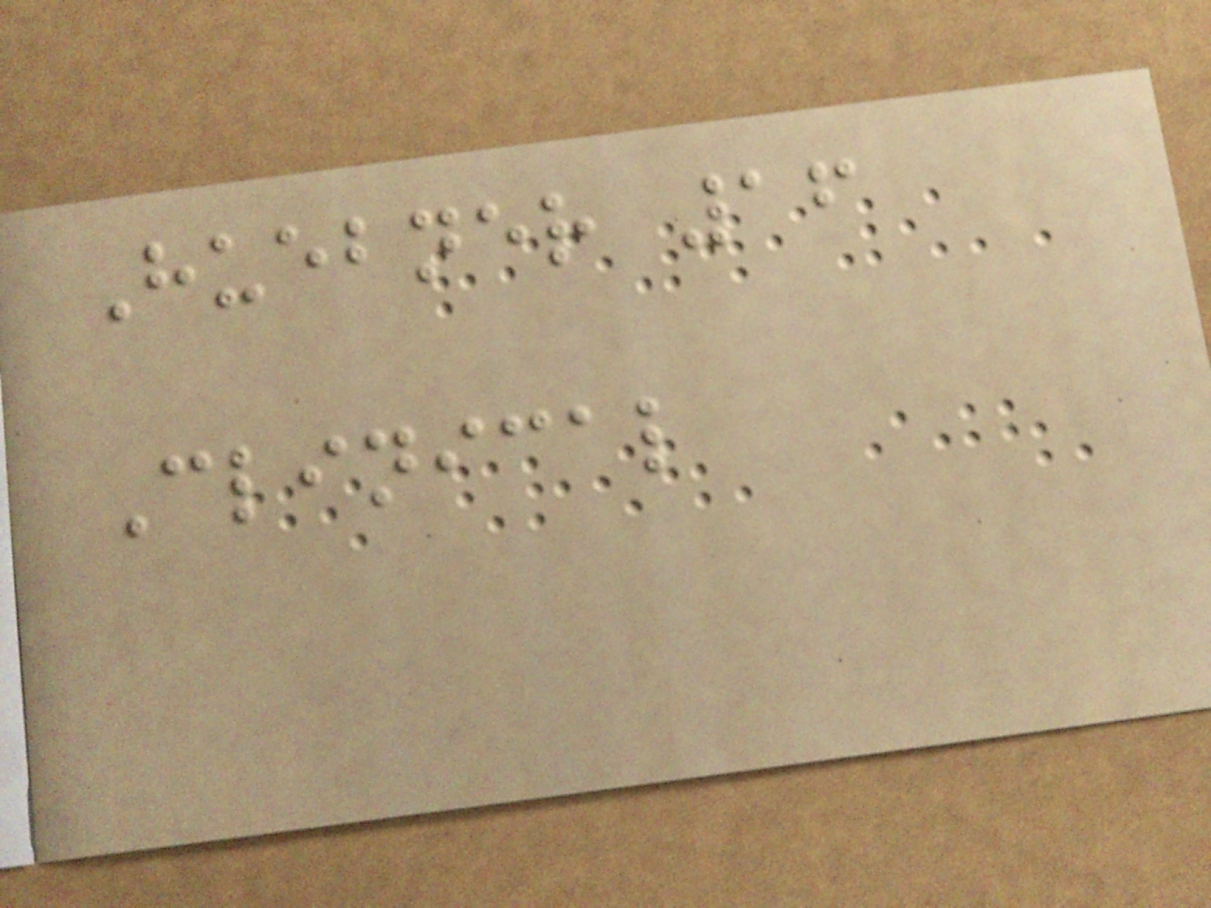Huebner 16
Clinical
